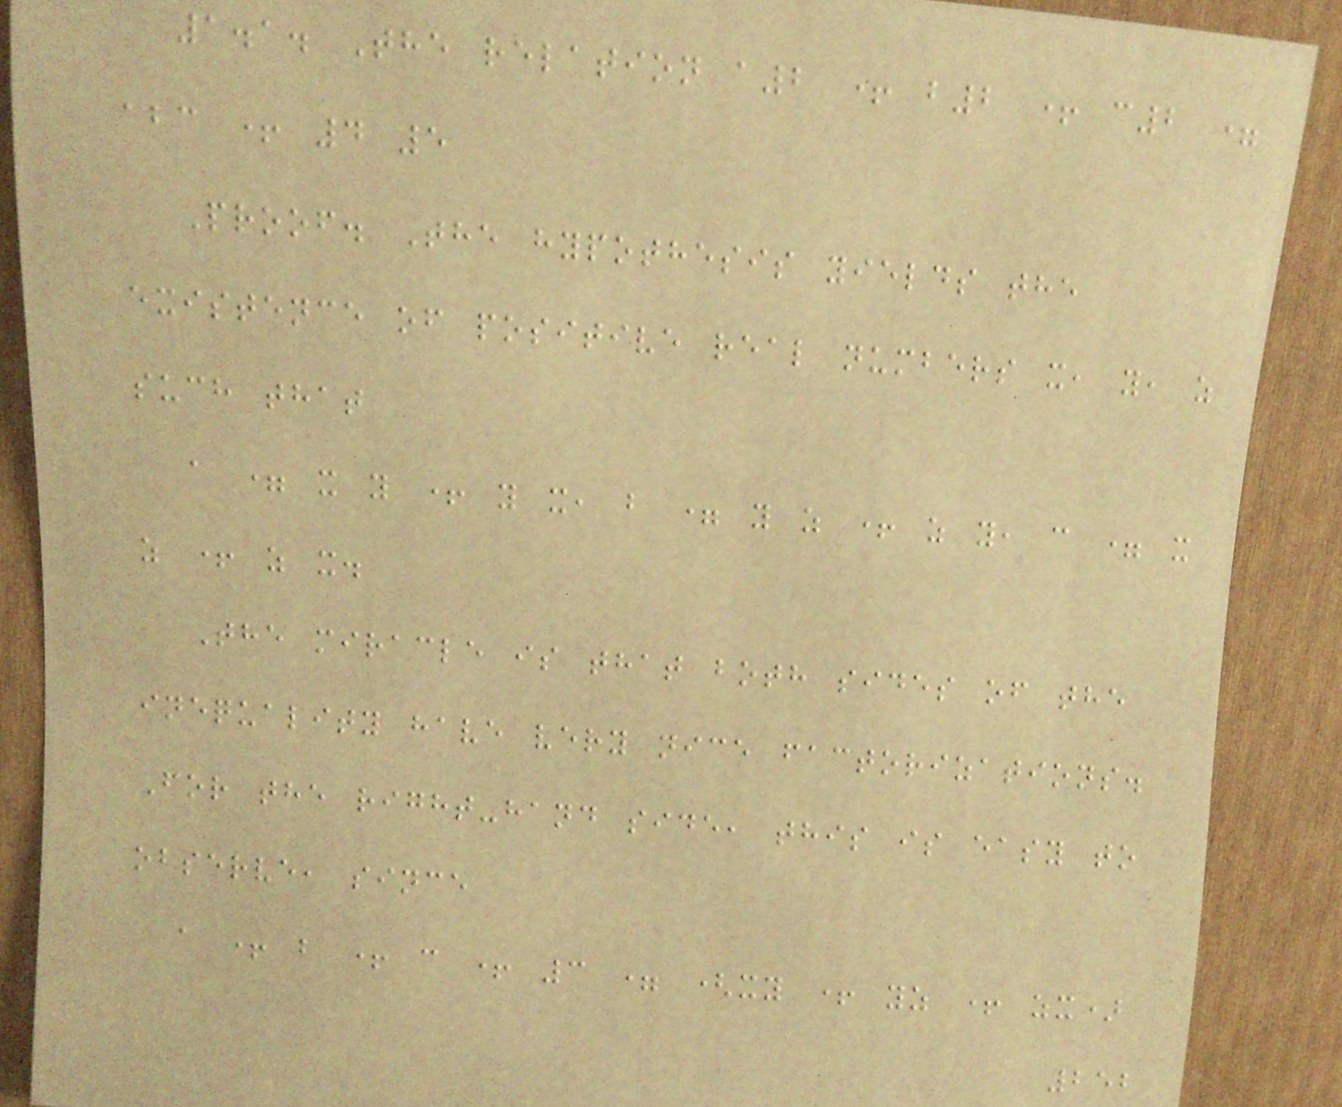1.1. The relation a2 + b2 + c2 =
abc + 4 5
Proof. The hypothesis yields the
existence of positive real numbers x, y, z
such that
a = x y + y x, b = y z + z y, c = x
z + z x.
The miracle is that both sides of the
inequality have very nice factorizations.
For the right-hand side, this is easy to
observe, since
a + b + c + 3 = (xy + yz + zx)
252
